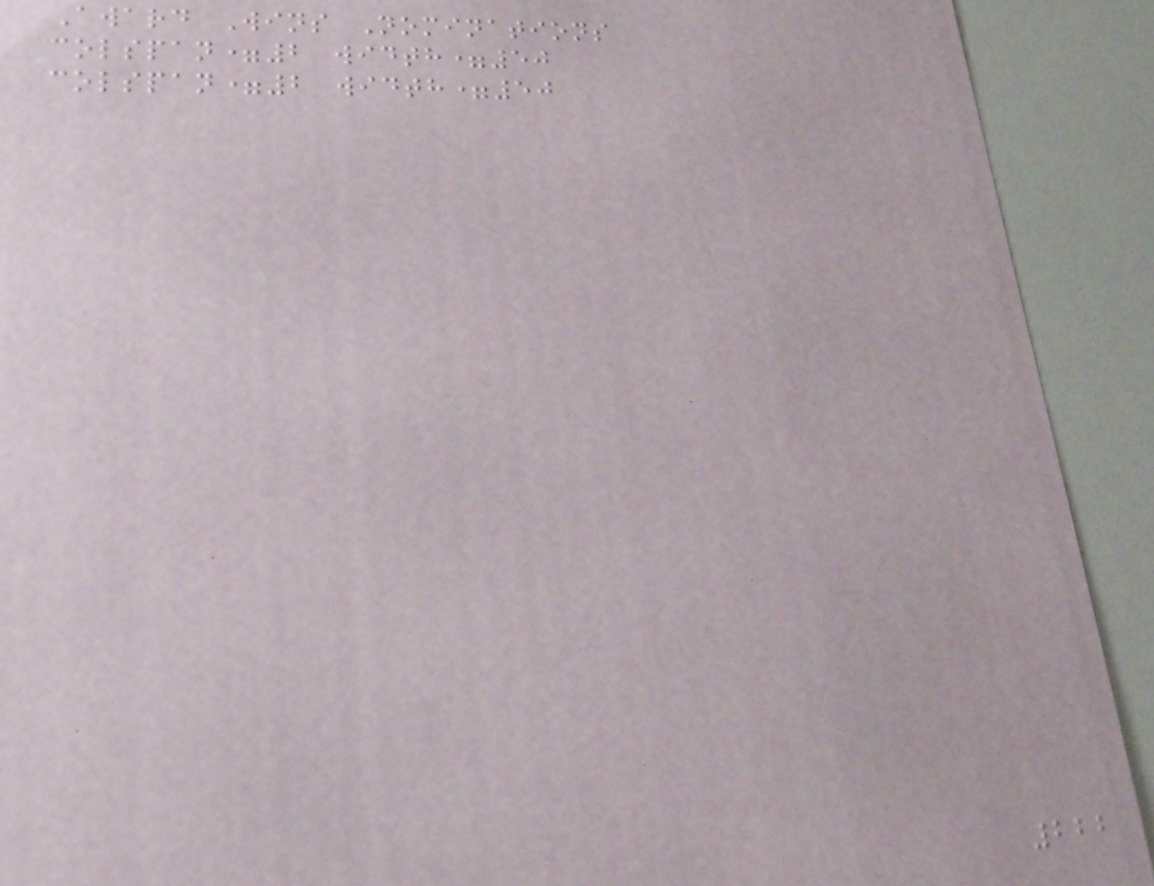Award Wins Nominations
colspan=2 width=50
colspan=2 width=50
222
